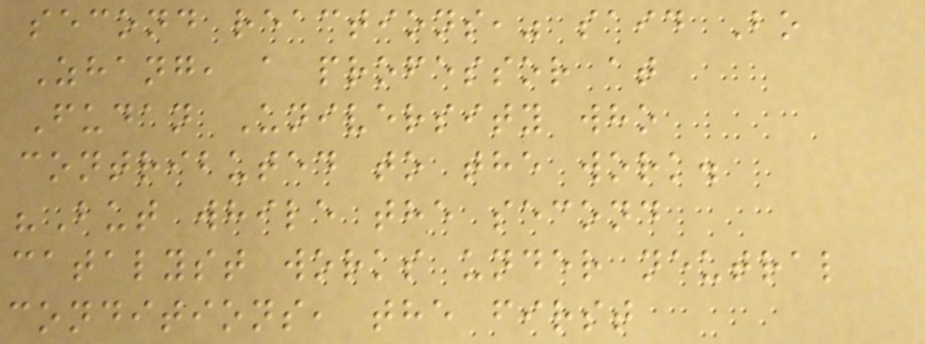second reactions," said Bo
Zhang, a professor at
Fudan University who
contributed to the work.
"But while the second
catalyst works under neutral
conditions, the first
